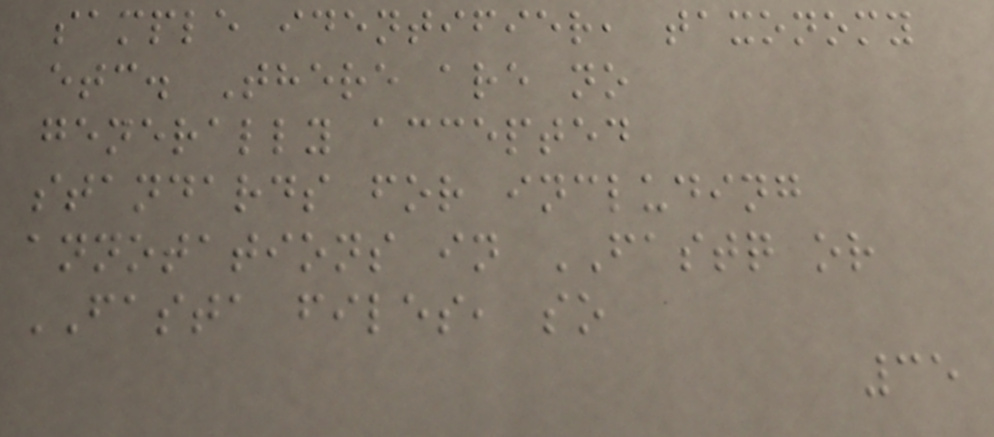sample identifier, taxonomy
etc. There are no
generally accepted
standards for including
annotations in FASTQ or
FASTA files, so
35
